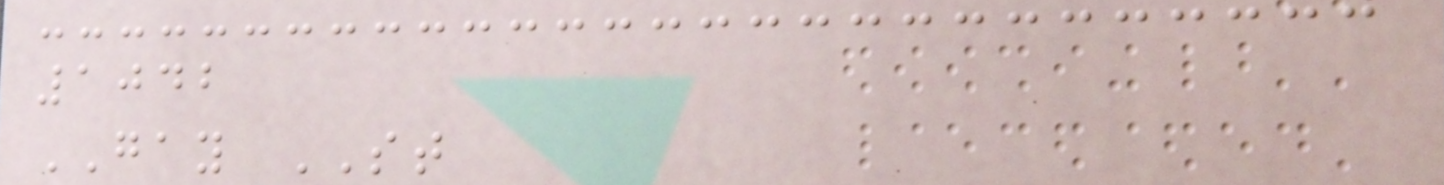1042
GAY ST
